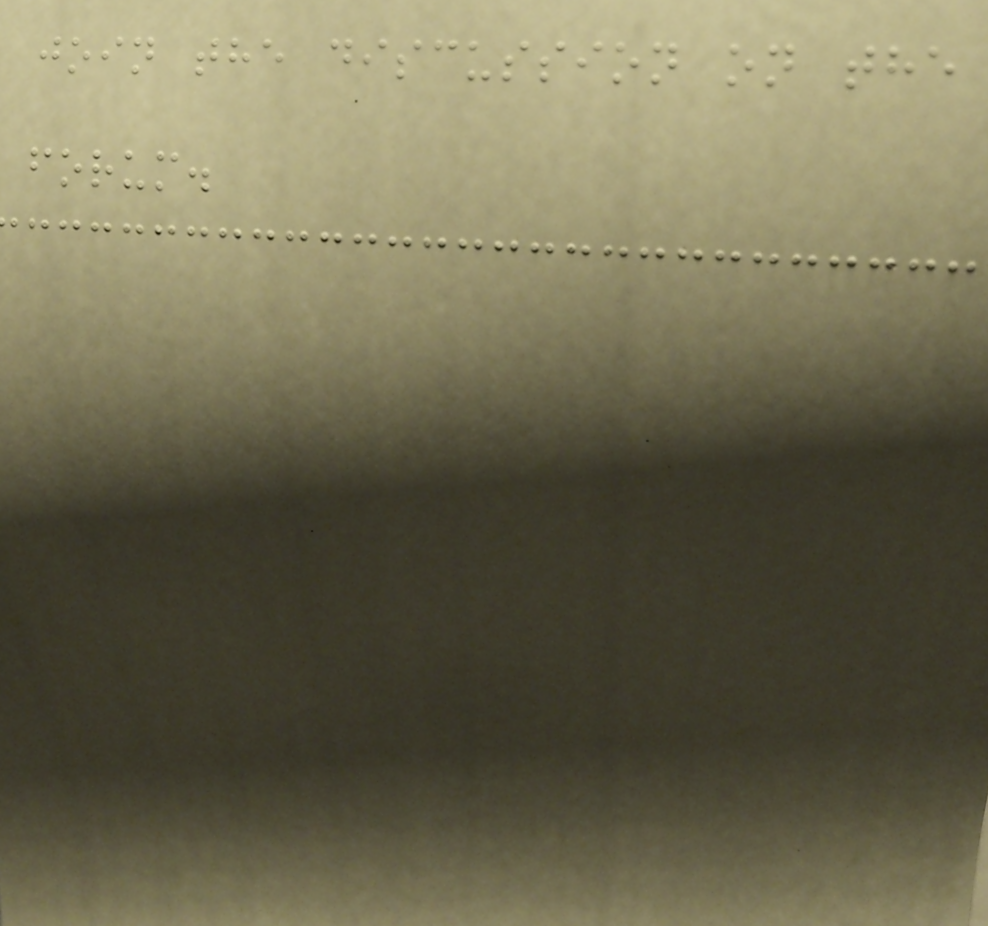join the discussion on the
forum.
